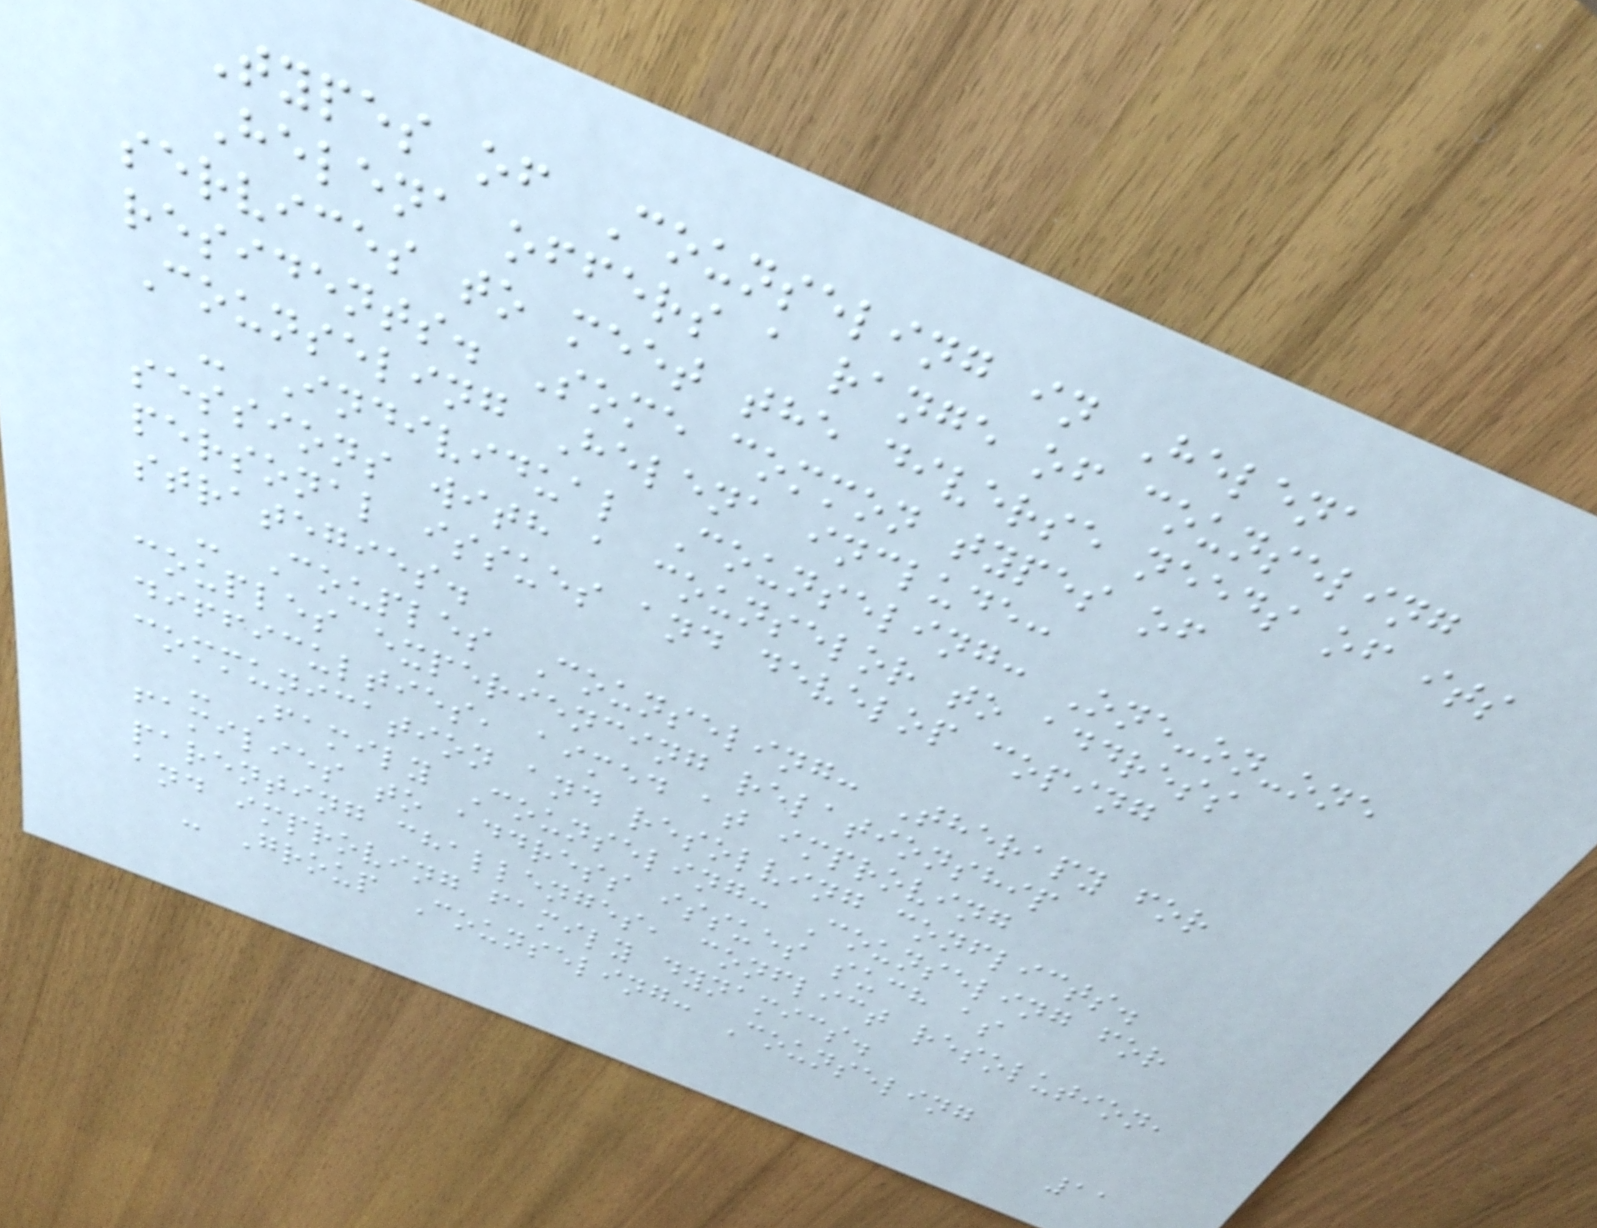Types of Counseling in Helena
Helena offers a range of counseling
services to meet the diverse needs of its
residents. Some common types of
Counseling Helena include:
- Individual Counseling: One-on-one
sessions with a counselor to address
personal issues and develop coping
strategies.
- Couples Counseling: Therapy for
couples experiencing relationship
difficulties, aimed at improving
communication and resolving conflicts.
- Family Counseling: Counseling for
families to address issues such as
parenting challenges, conflict resolution,
and improving family dynamics.
- Group Counseling: Counseling
11
